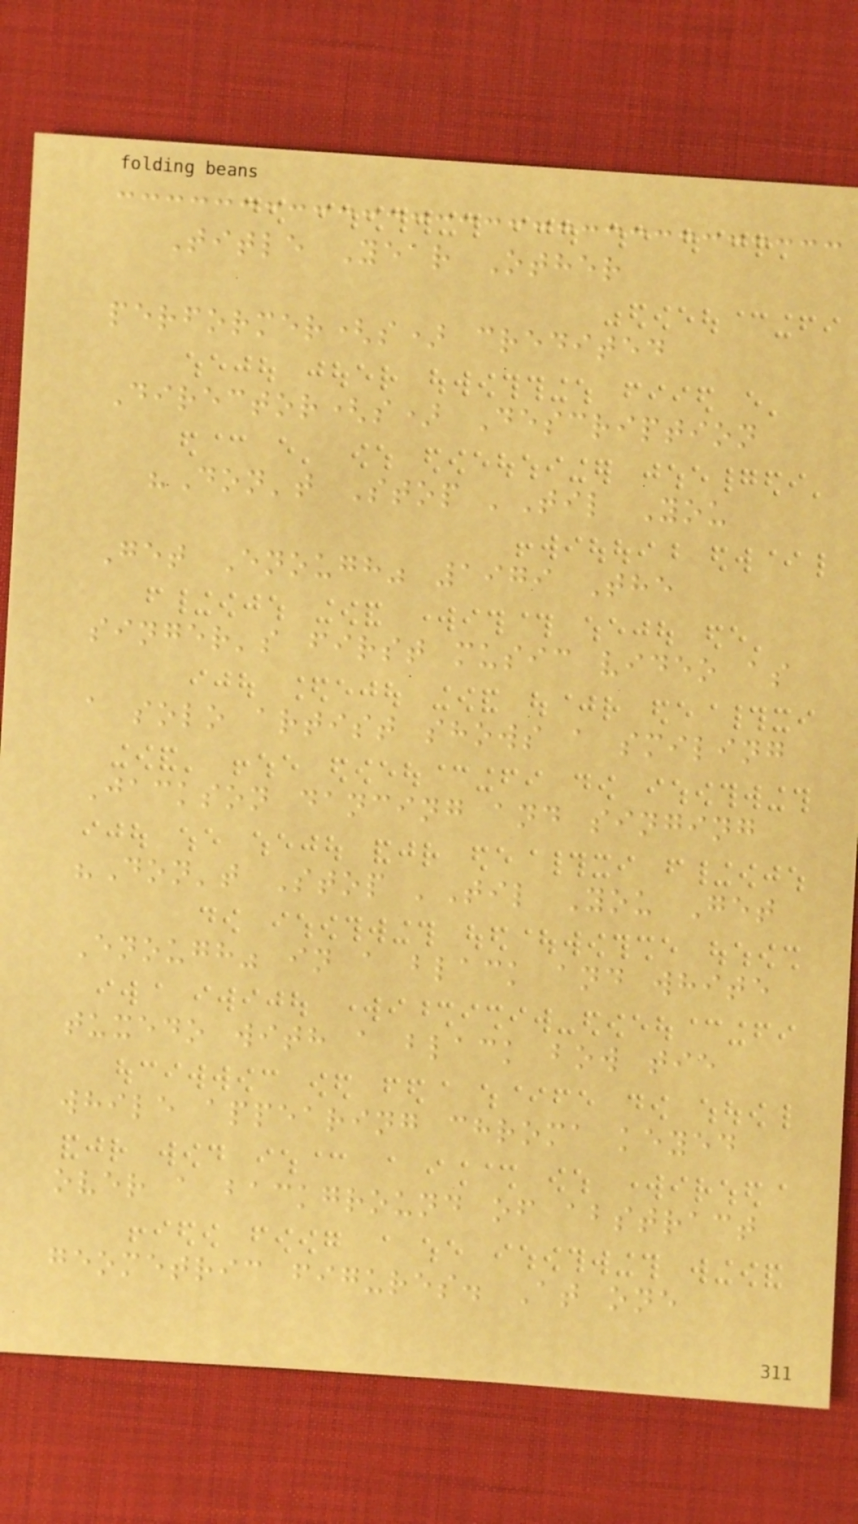Title Year Other
performer(s) credited
Director(s) Description
"Don't Stop 'Til You
Get Enough" 1979 The
singer's first music video as
a solo artist shows a smiling
Jackson dancing and singing
"Don't Stop 'Til You Get
Enough" in a black and white
tuxedo with a black bow tie
while appearing chroma keyed
over a background of abstract
geometric figures. At one
